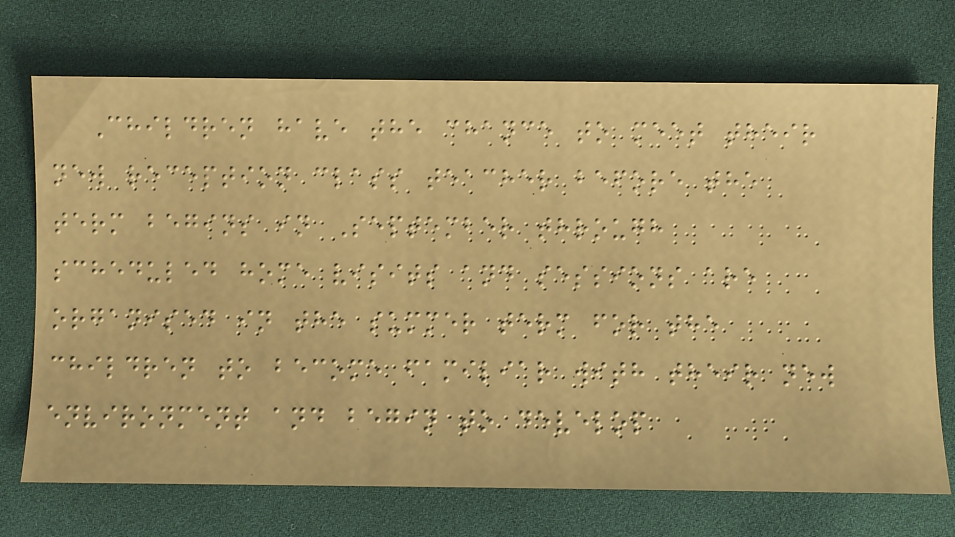Children have the chance to meet their
new reception class teacher before the
term begins in September through
scheduled home visits and sessions are
organised in the summer term for the
children to become familiar with their new
environment and begin to develop
